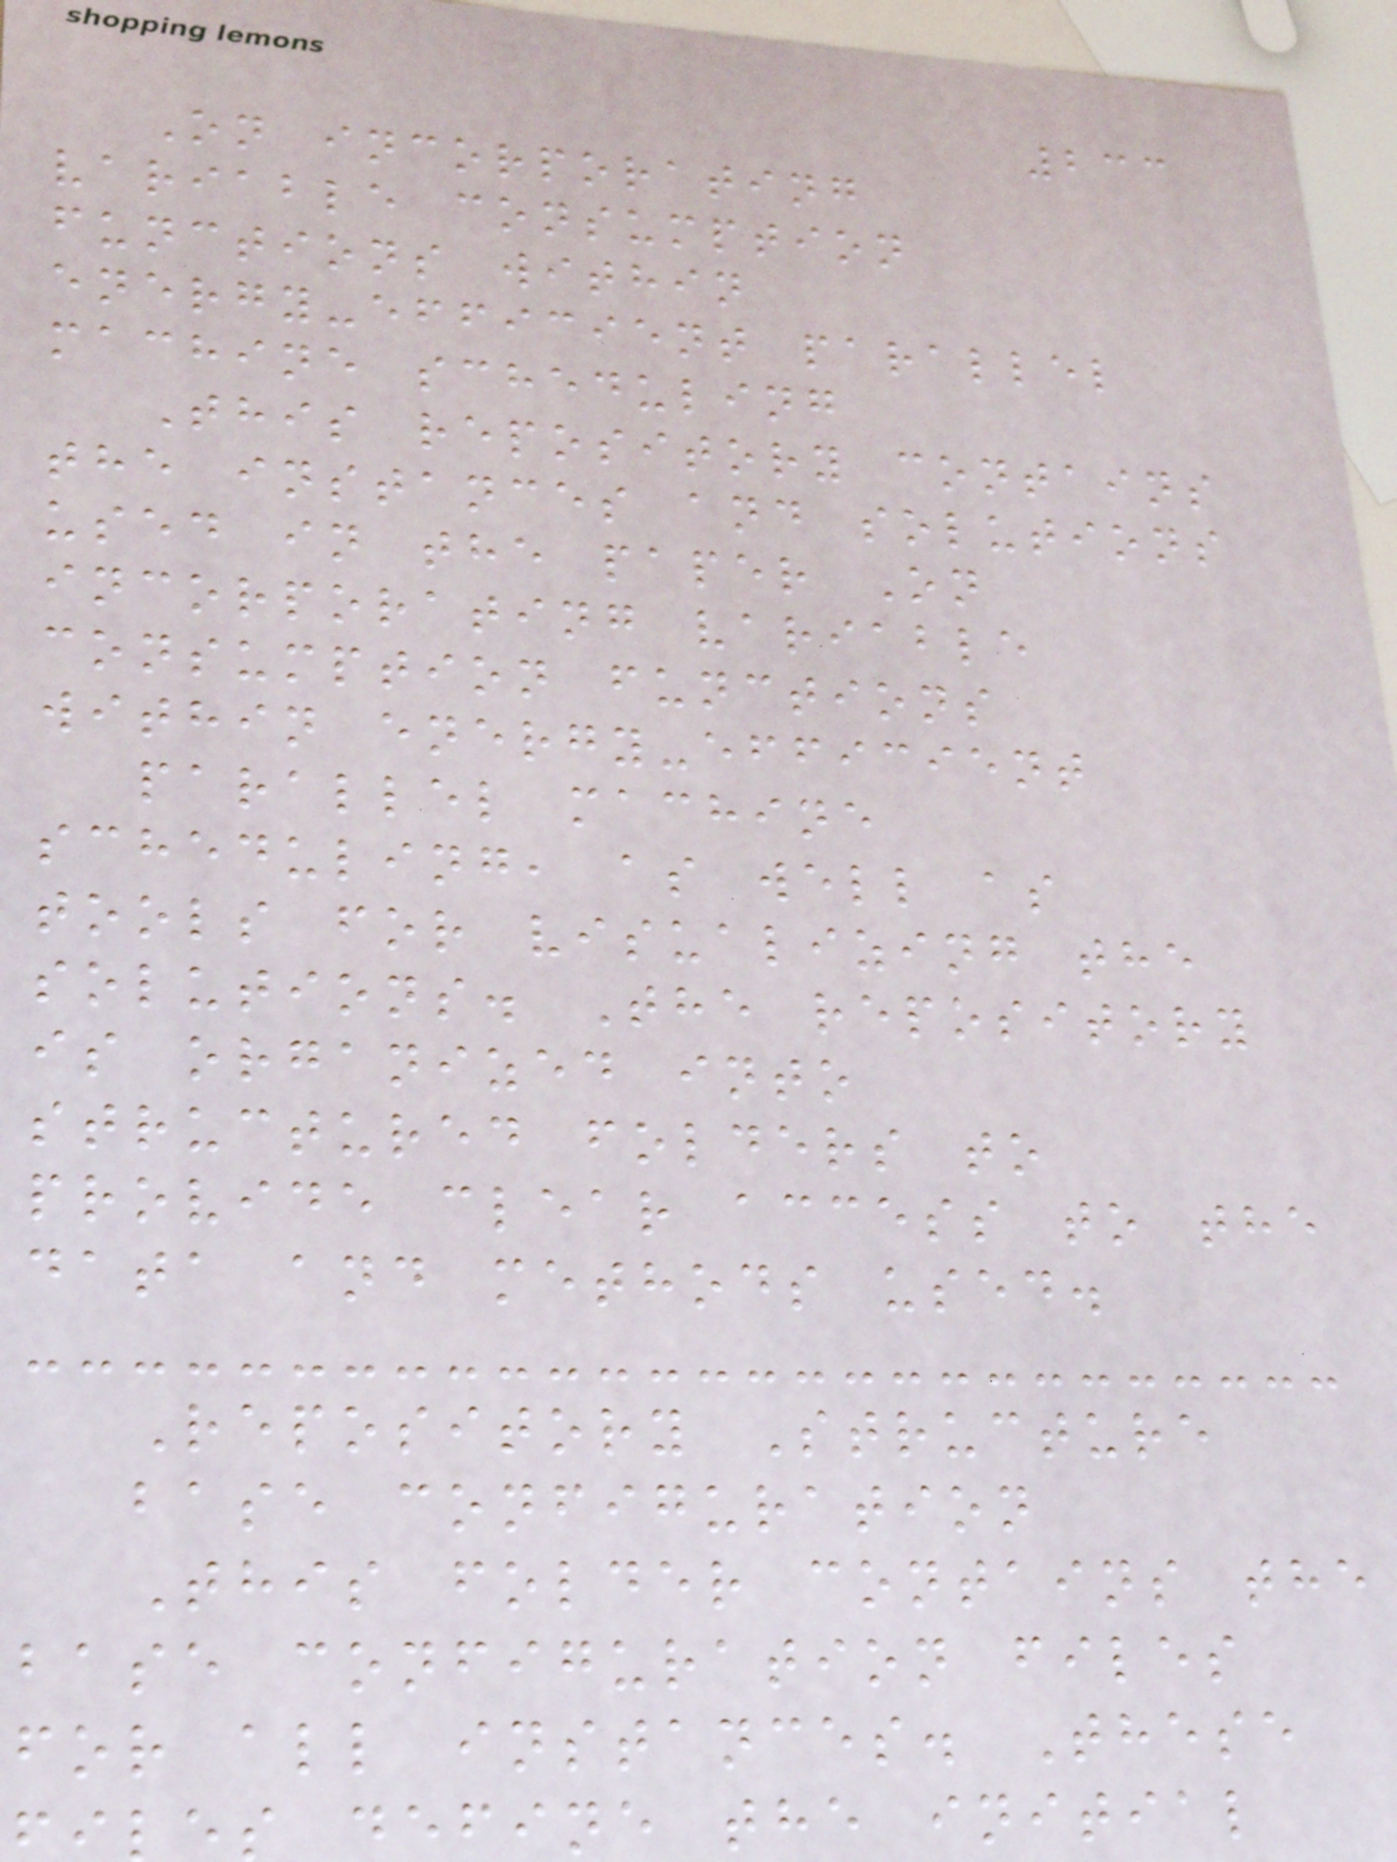233
On incorporating
variable consumption
functions within
energy-efficient parallel
machine scheduling
This repository contains
the instances and solutions
used in the paper On
incorporating variable
consumption functions
within energy-efficient
parallel machine
scheduling, as well as
tools for visualizing the
solutions. The repository
is organized into
structured folders to
provide clear access to the
data and methods used.
Repository Structure
base configuration
This folder contains the
base configuration files
for all instances. These
define the initial
